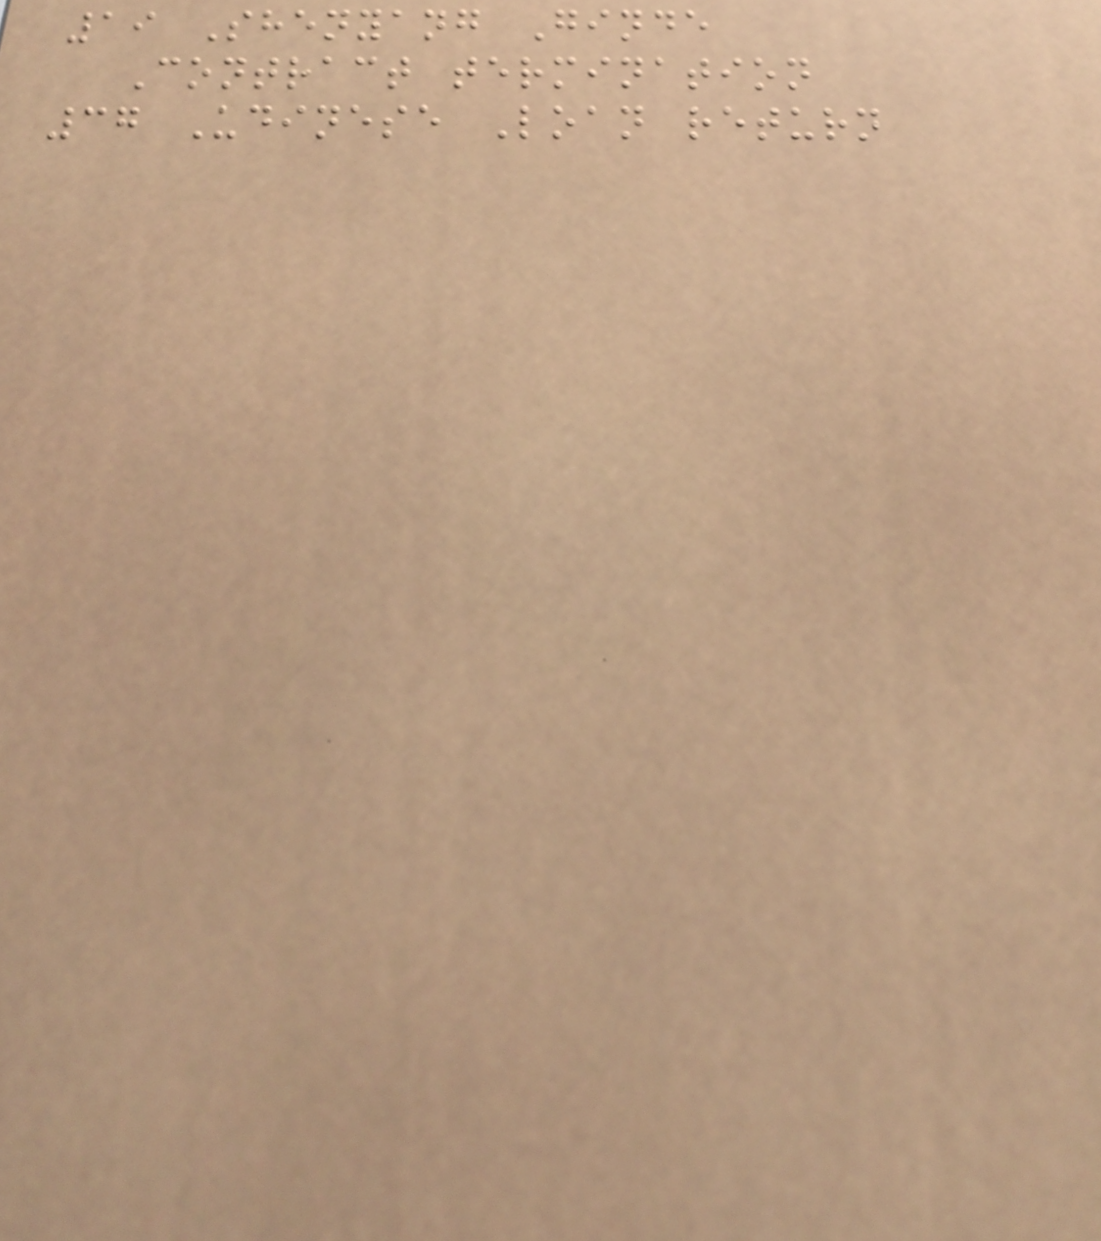19 Shenyang Ginde
Contract termination
37 Udinese Loan return
